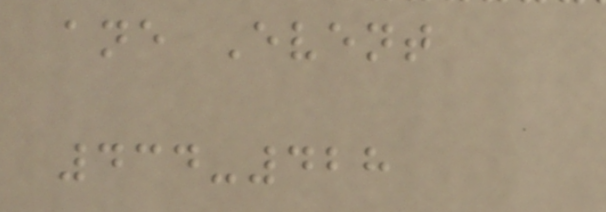ane Event
434-428
